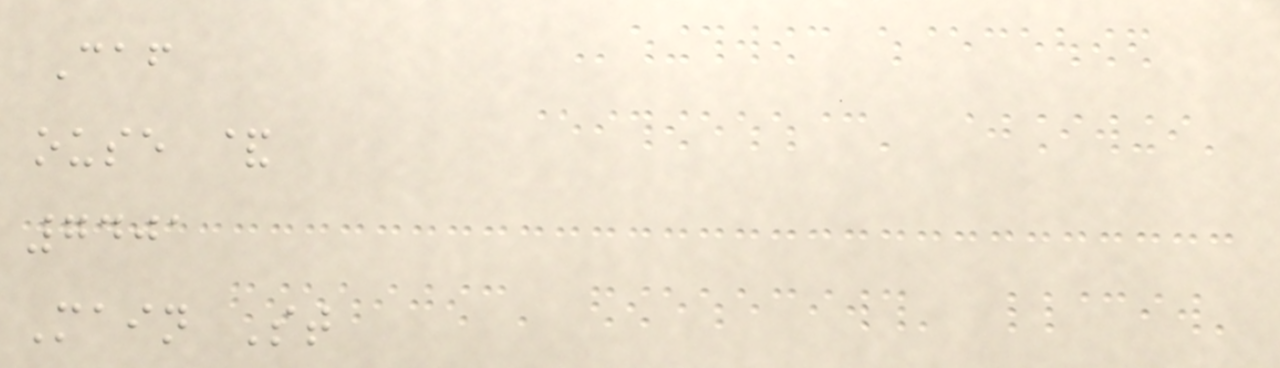Caf
ouse &
7401
Main St
